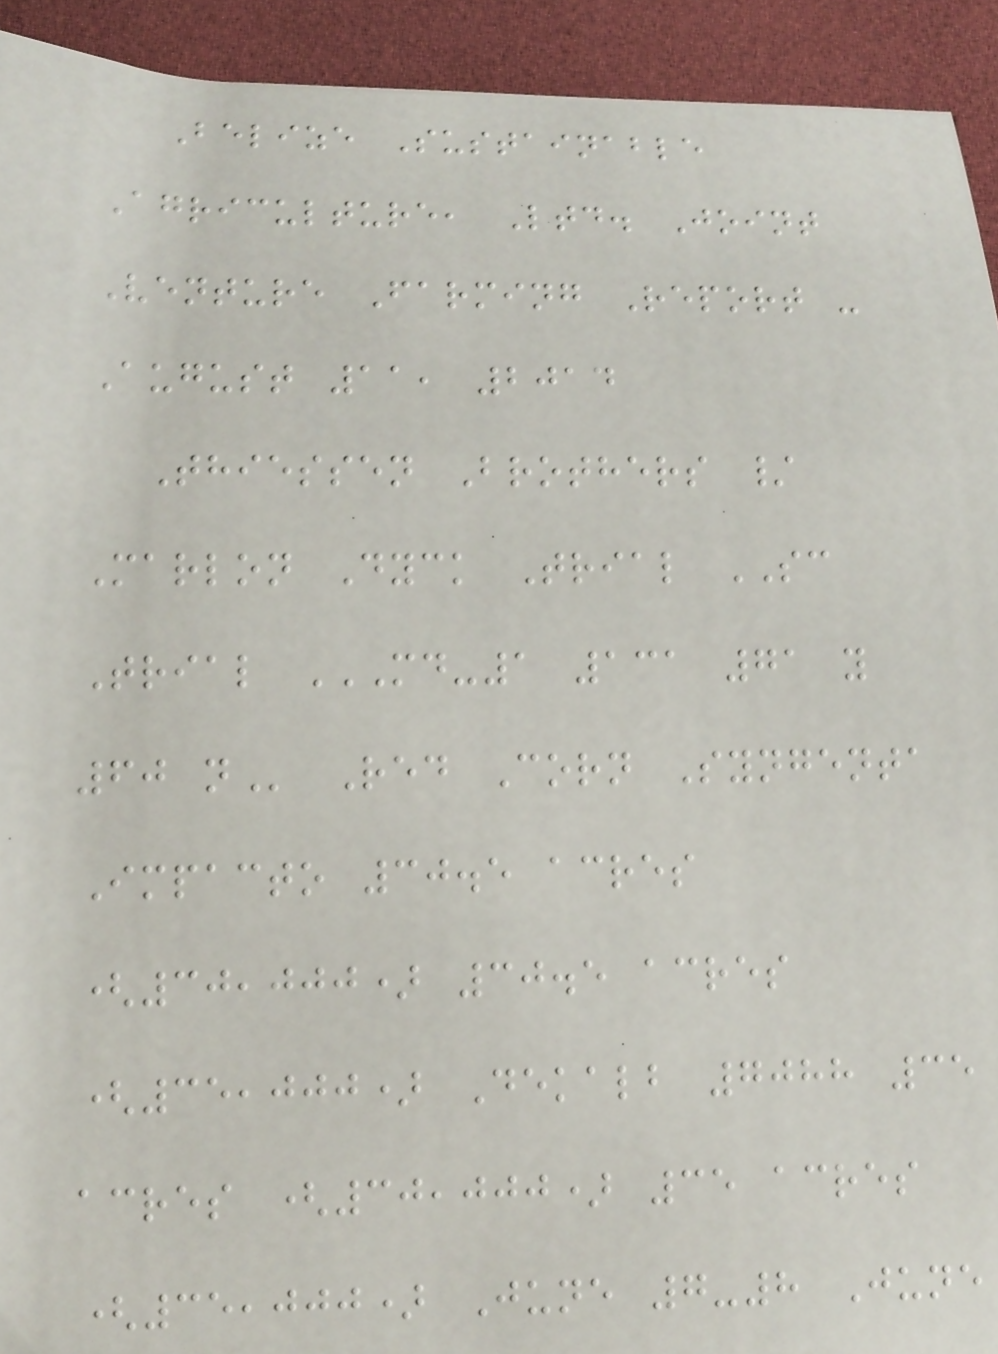Belize Sustainable
Agriculture, Ltd. Joint
Venture Farming Report -
August 11, 2014
Thiessen Brothers /
Marlon Dyck Trial SC
Trial MD-1 131 71 Y
60 N Red Corn Syngenta
Impacto 30.5 acres
(30,000) 30.5 acres
(35,000) Dekalb 7088 35
acres (30,000) 35 acres
(35,000) June 7-8 June
